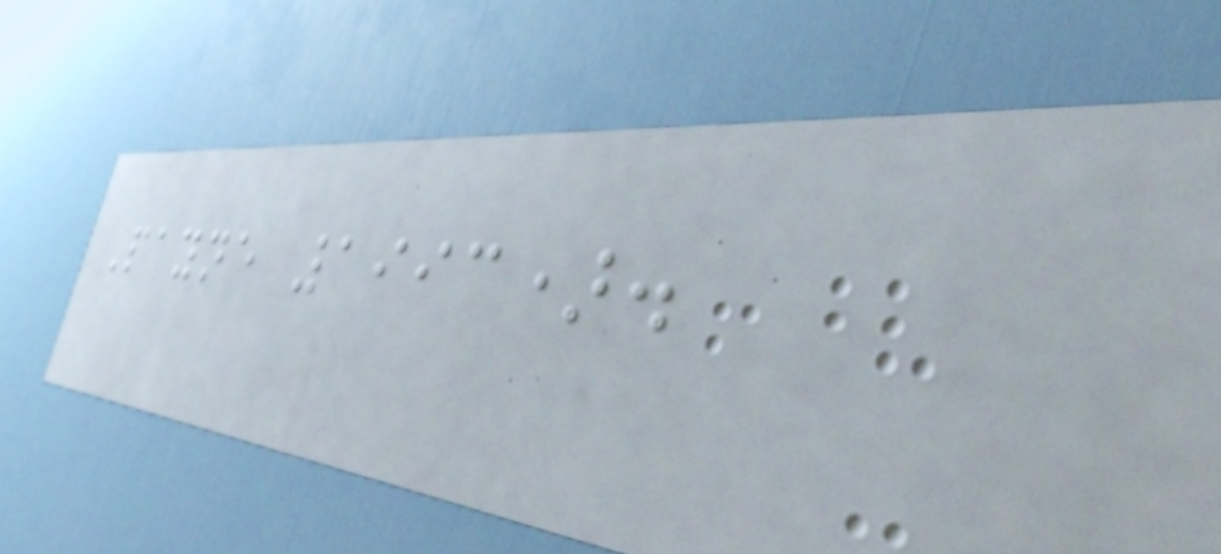Payne 1993).
